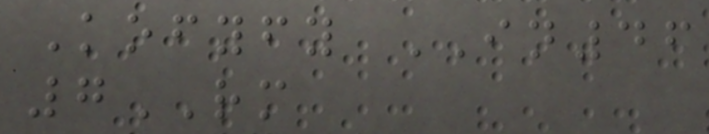Kofyfy IN46
7RM
